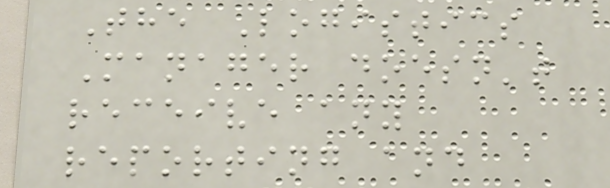The Logistics
Manager doesn't
receive any
reporting and
